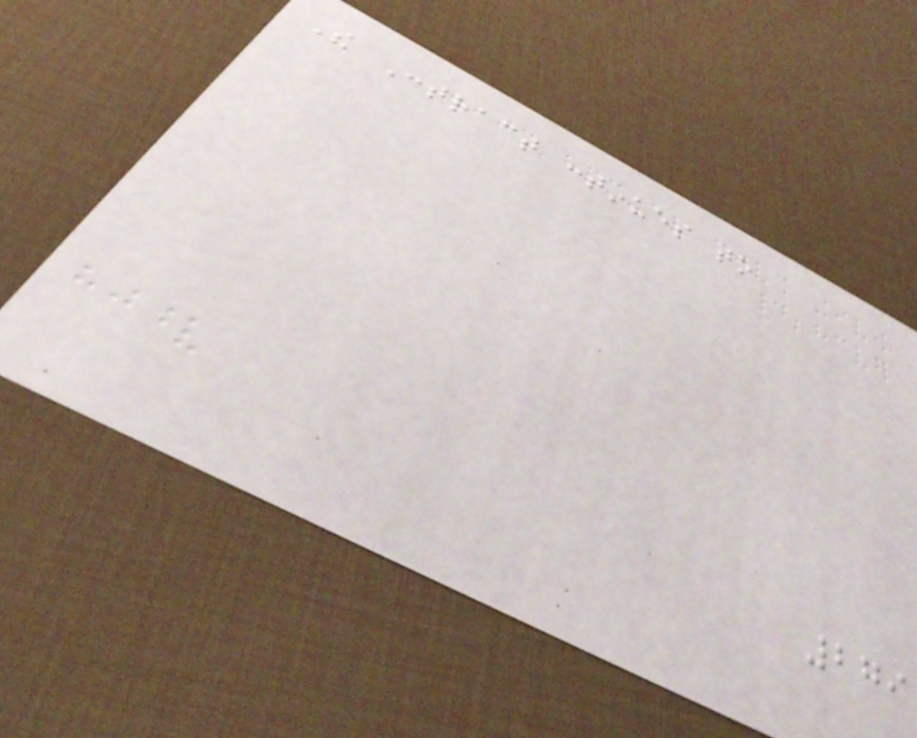The Contract continues to
279
